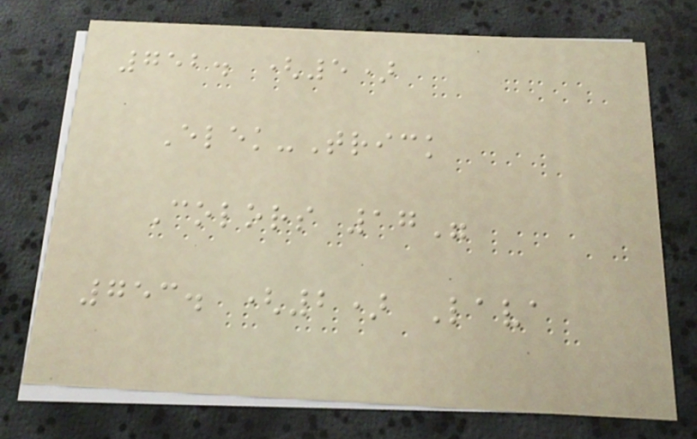752. (5)
Elek-Trick
Colors 17"
753. (2) Lava
